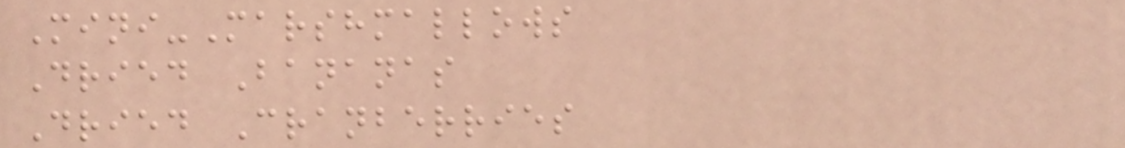Mini-Marshmallows
Dried Bananas
Dried Cranberries
